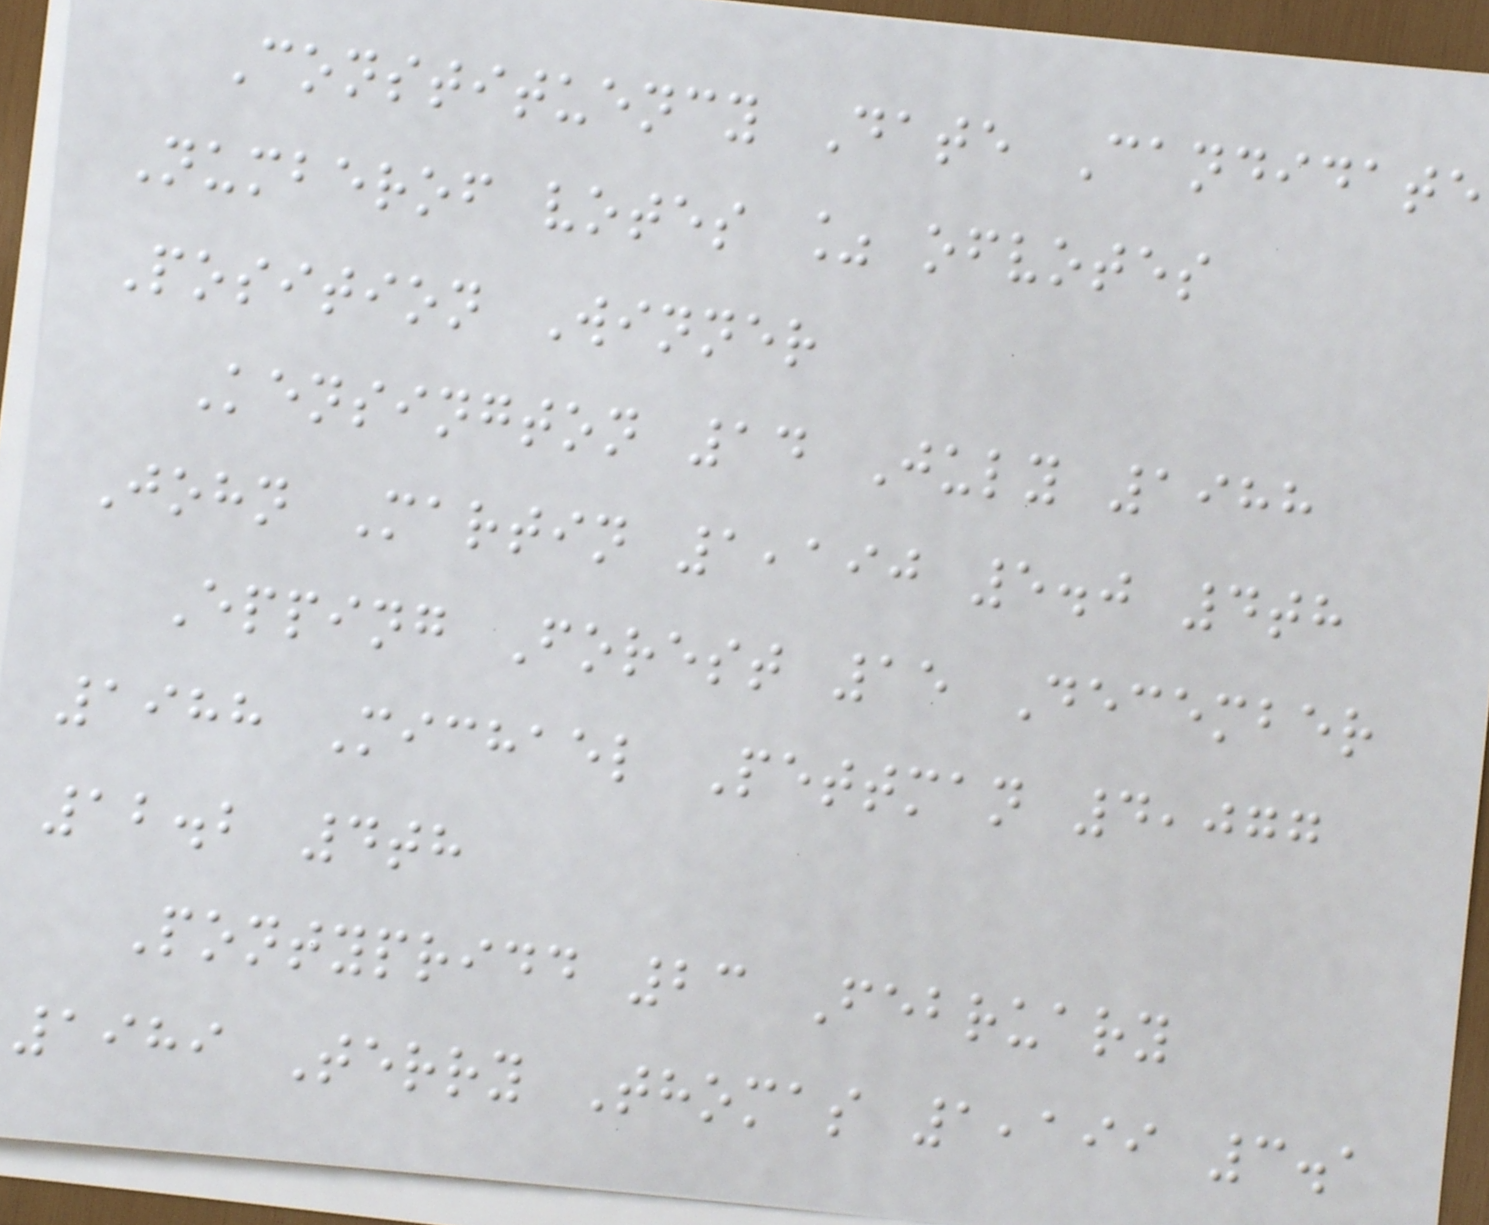Constituency Date Candidate
Numberof votes % ofvotes
Position Winner
Kensington 14 July 1988
John Martin 1,190 5.0 4th
Epping Forest 15 December
1988 Michael Pettman 4,077
12.2 4th
Pontypridd 23 February
1989 Terry Thomas 1,199 3.1
